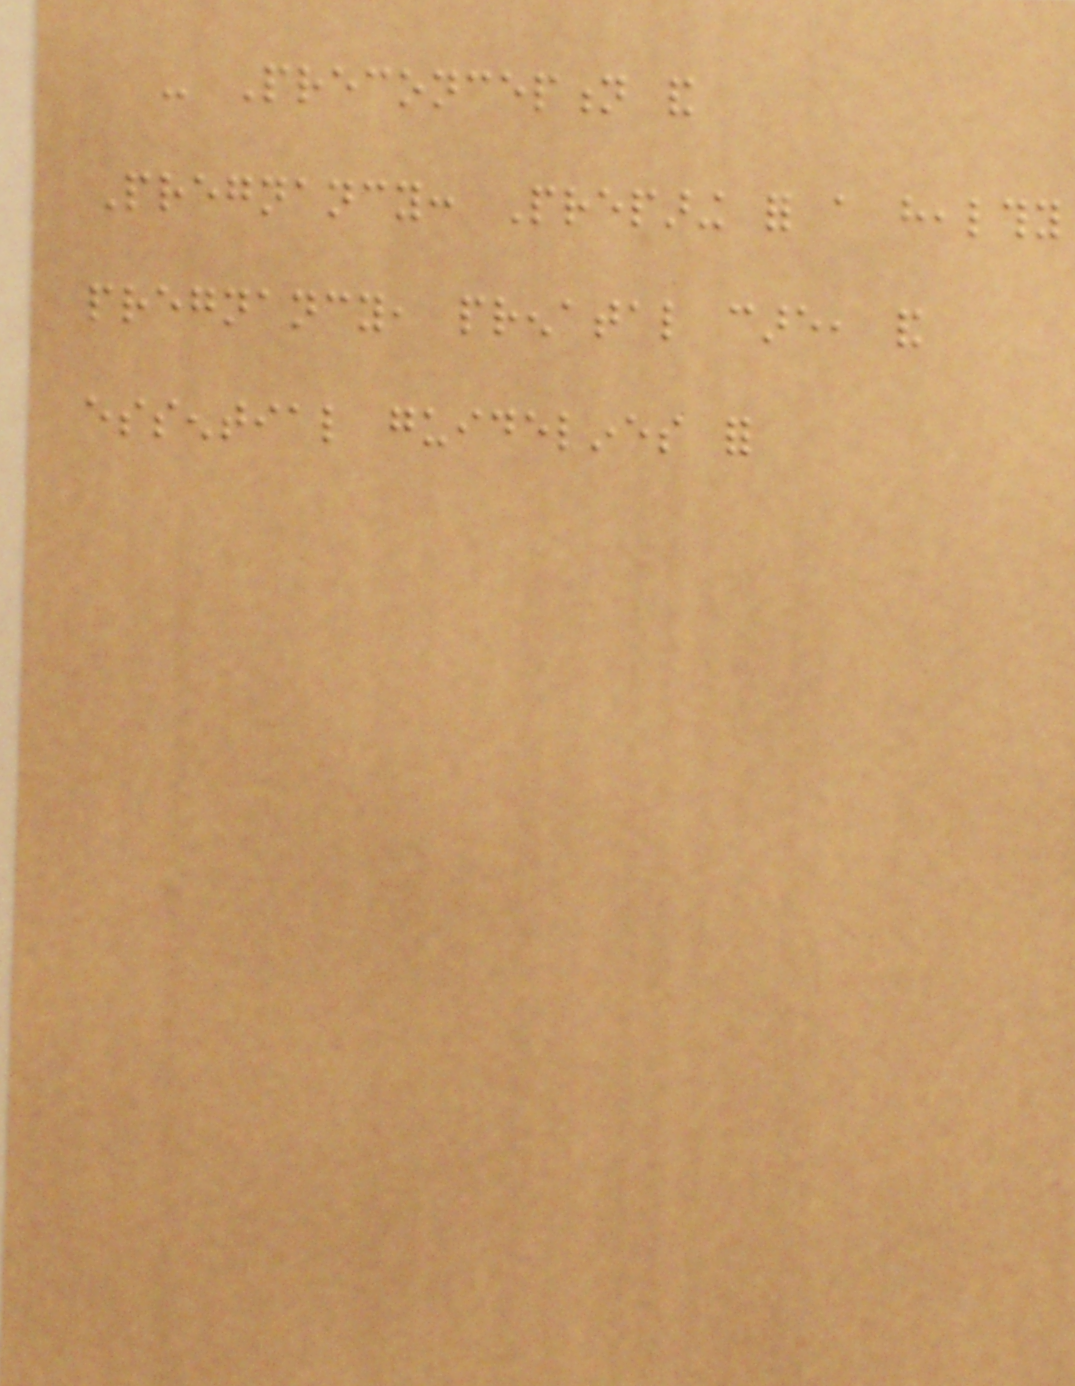- Preconception and
Pregnancy: Preparing for a healthy
pregnancy, prenatal care, and
essential guidelines for
